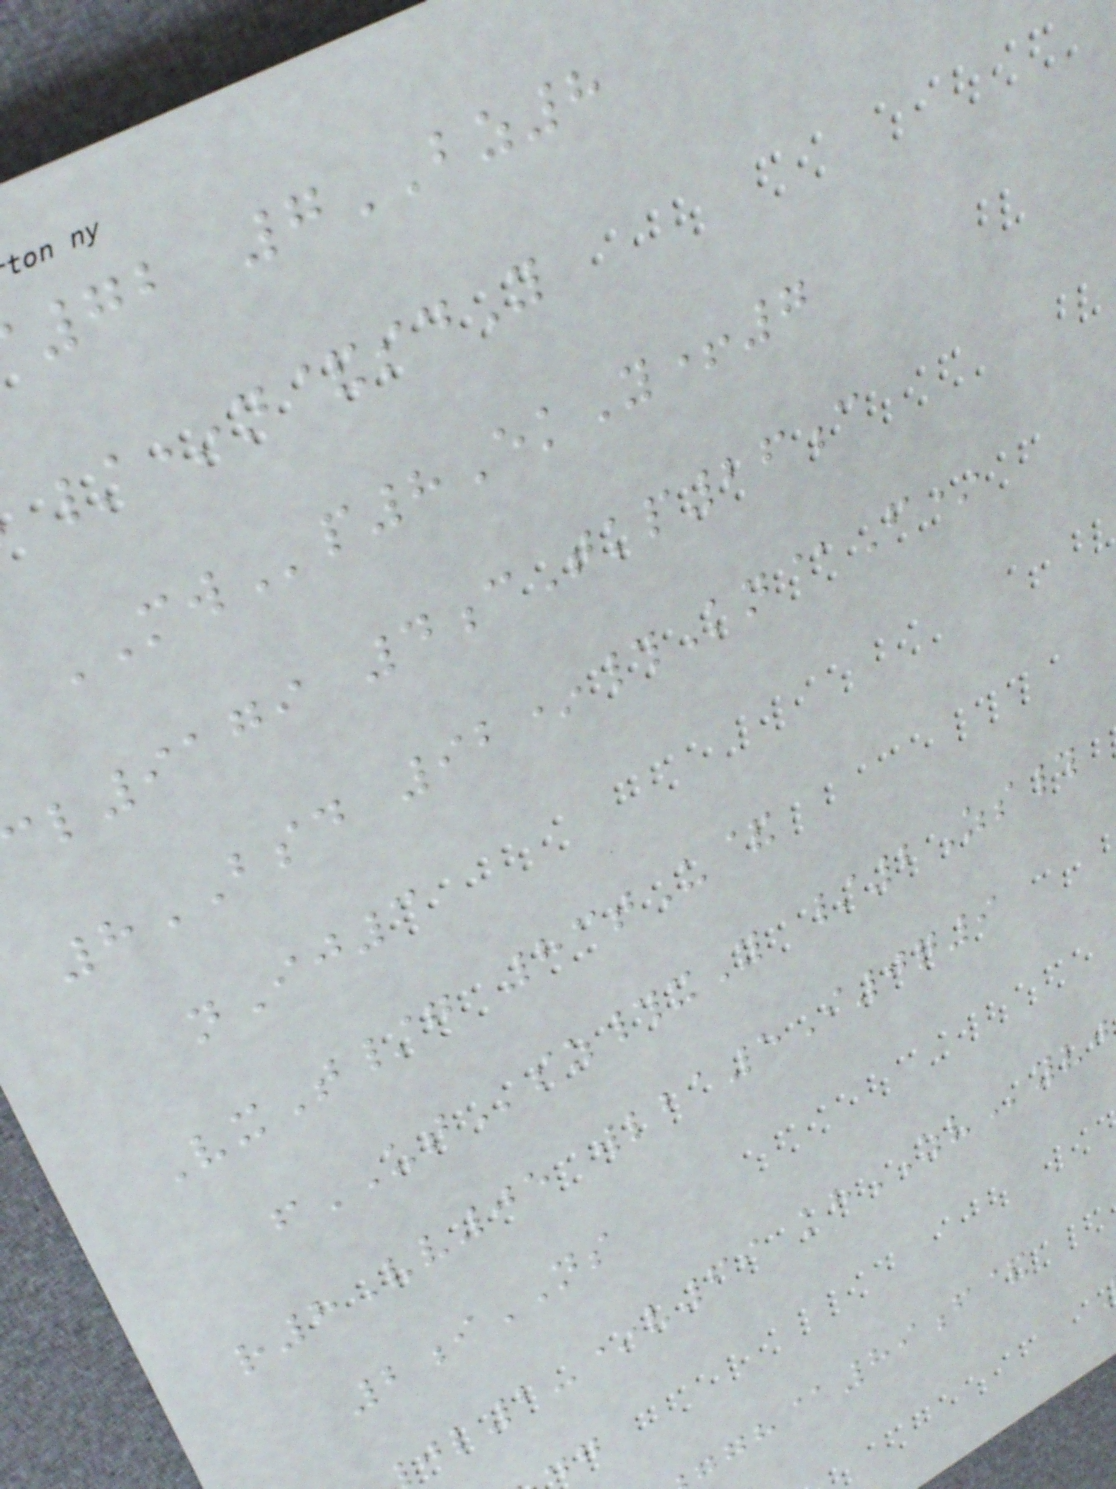72 7BZ8
/*n&sdY
MWp8EkY+7
l9179 4cTkp26c
8BSD 92*#Kn@F*
nIj3
VxT/g 83tU&
fUTsz#xY /2Zs#
r8Vv05 wlba5I0q9
2iNS
l2-*v69 khZVyvj
@89f&
